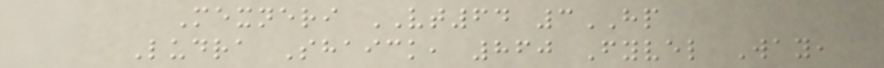Mexneri VT64 3HP
Ludra Shaick, 860 Fyvel Way,
